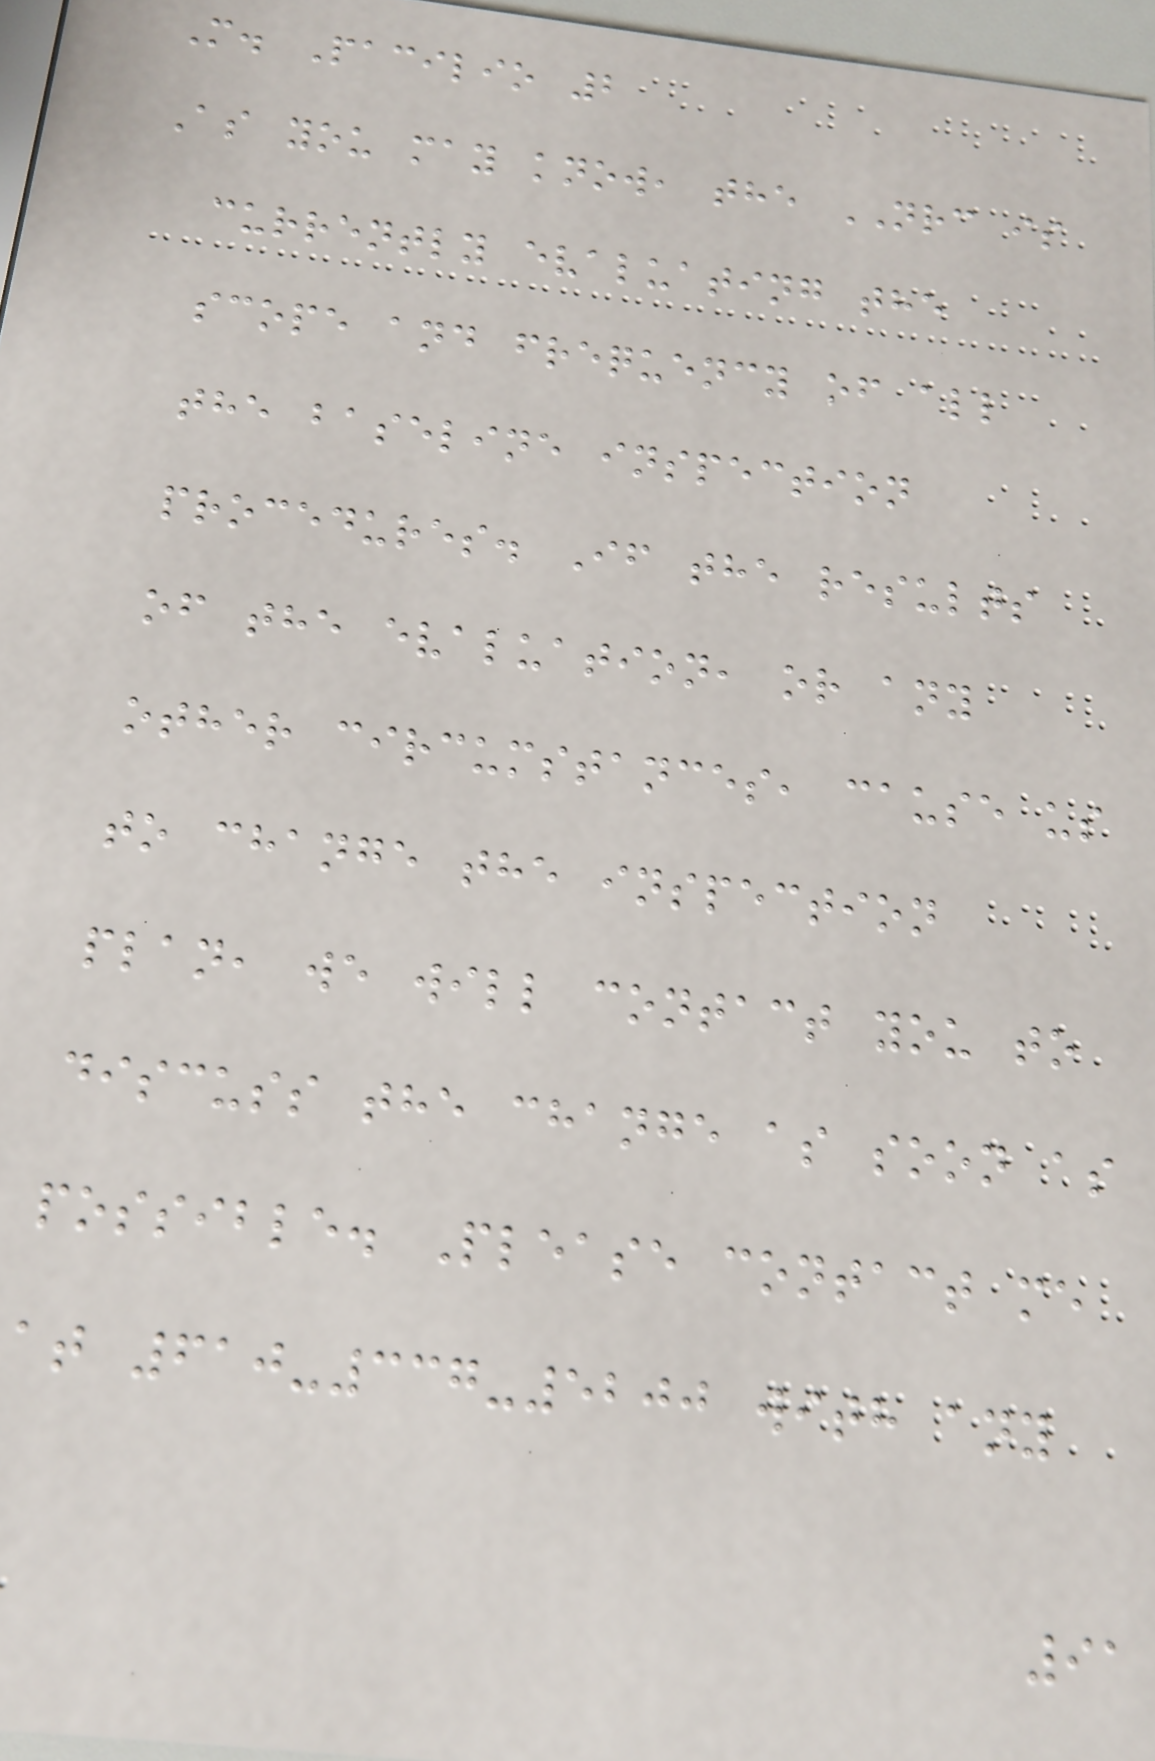M. Pacilio 2
As you may know, the NRC is
currently evaluating the
scope and frequency of all
the baseline inspection
procedures. If the results
of the evaluation, or any
other circumstances, cause us
to change the inspection
plan, we will contact you to
discuss the change as soon as
possible. Please contact me
at 610-337-5200 with any
91
